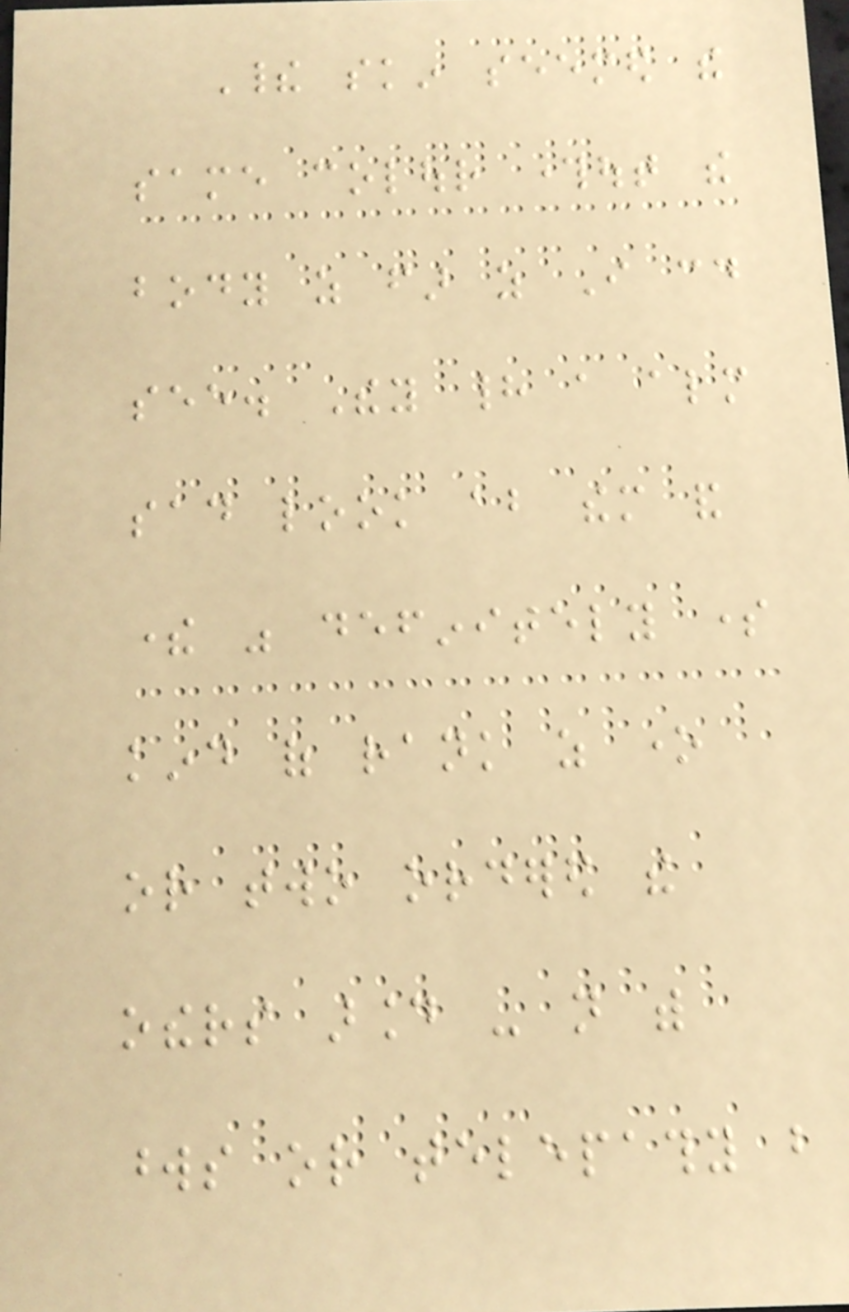Their skin seemed the
same colour throughout the
body as far as I could
see. They had a almost
sad look about them and
there was definitely some
kind of rank as one
or two ordered the
others around - not with
words or telepathy but
